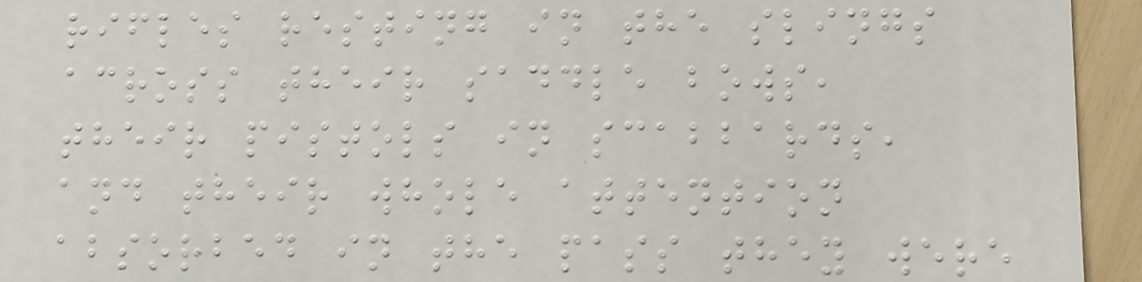rifles resting in the slings
across their saddle bows,
their pistols in scabbards,
and their whole attention
absorbed in the pass they were
